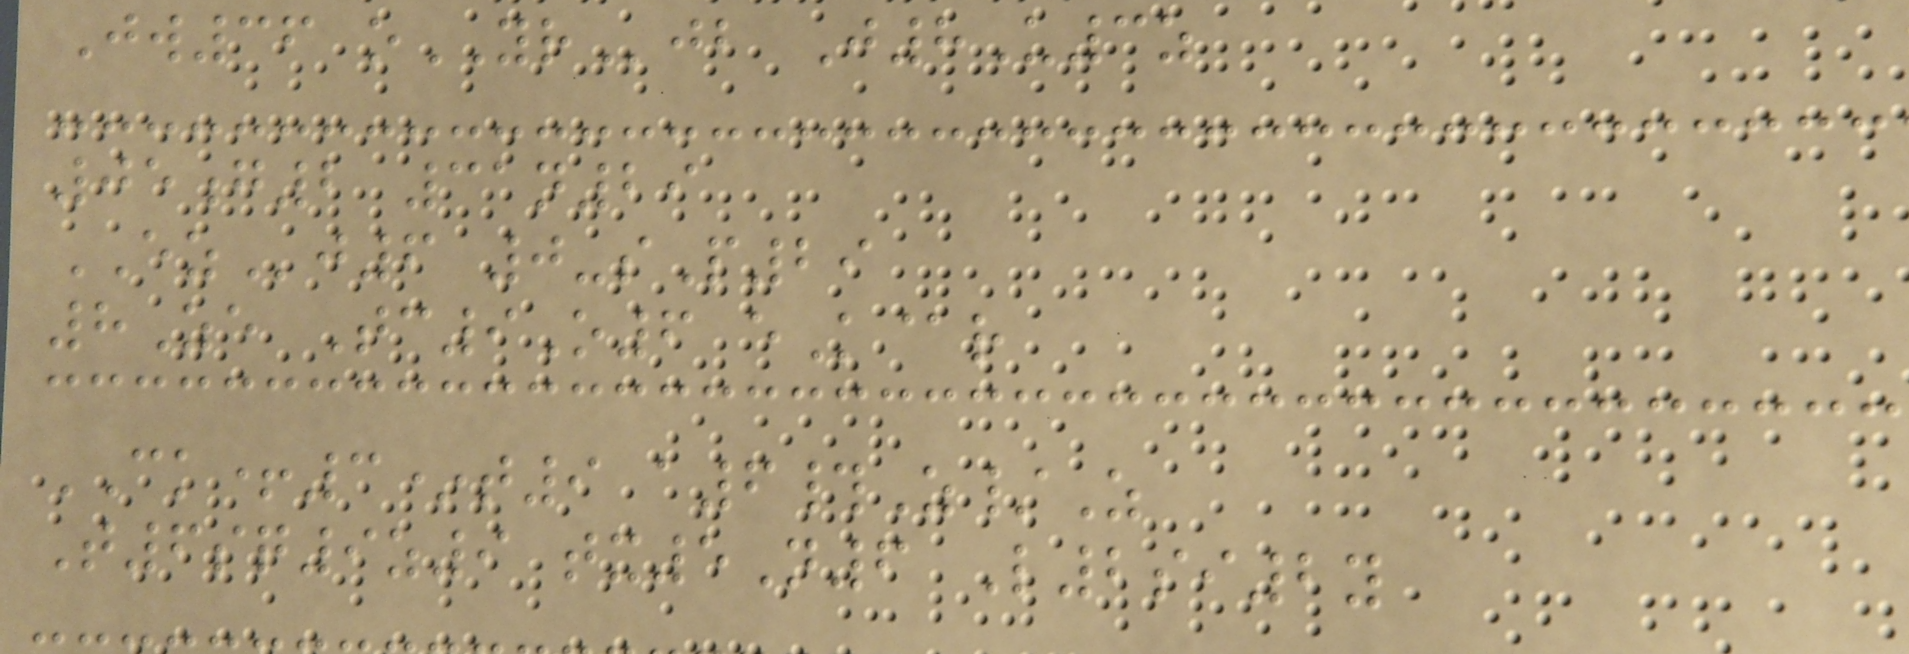Jw36 oYRjb J8U3z
05g2 31n29
EZj6 0-sP29
8Ze Tc9O6 eK@r
CK+3*t9 a6#Z/Z
T6sq9z9 tx5N6 L2si2y
